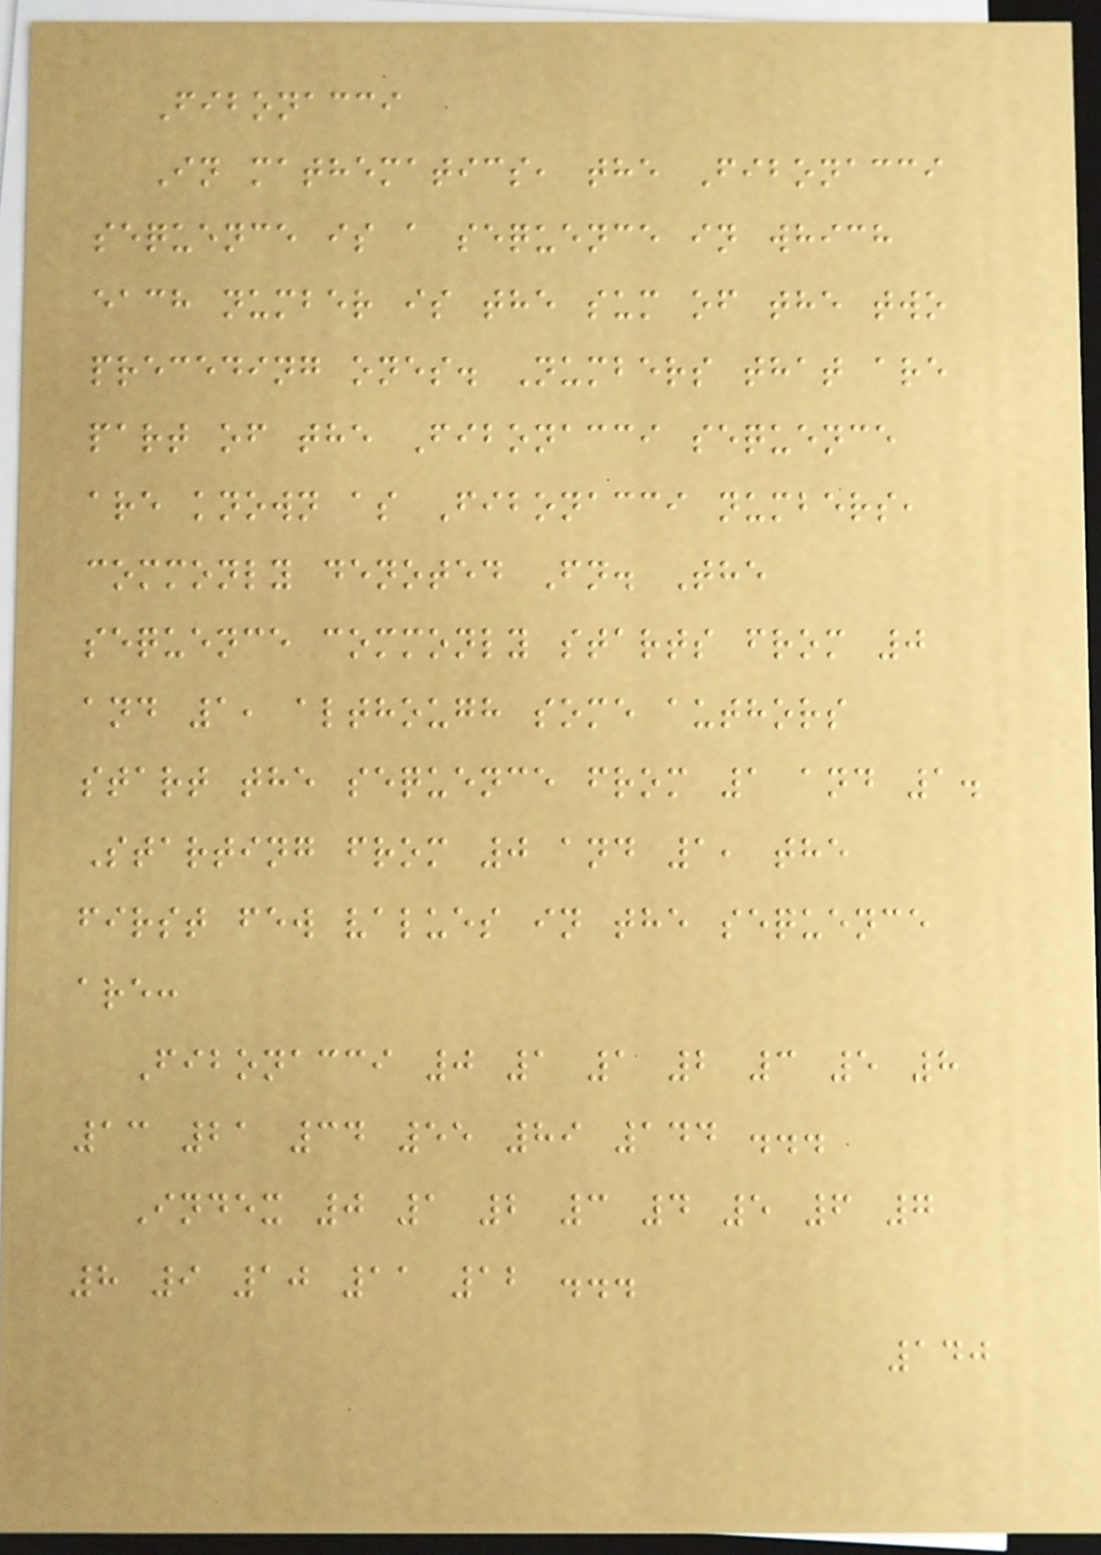Fibonacci
In mathematics, the Fibonacci
sequence is a sequence in which
each number is the sum of the two
preceding ones. Numbers that are
part of the Fibonacci sequence
are known as Fibonacci numbers,
commonly denoted Fn. The
sequence commonly starts from 0
and 1, although some authors
start the sequence from 1 and 1.
Starting from 0 and 1, the
first few values in the sequence
are:
Fibonacci 0 1 1 2 3 5 8
13 21 34 55 89 144 ...
Index 0 1 2 3 4 5 6 7
8 9 10 11 12 ...
140
